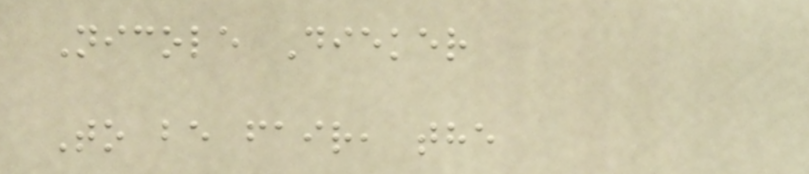Nicole Dieker
To be fair, the
